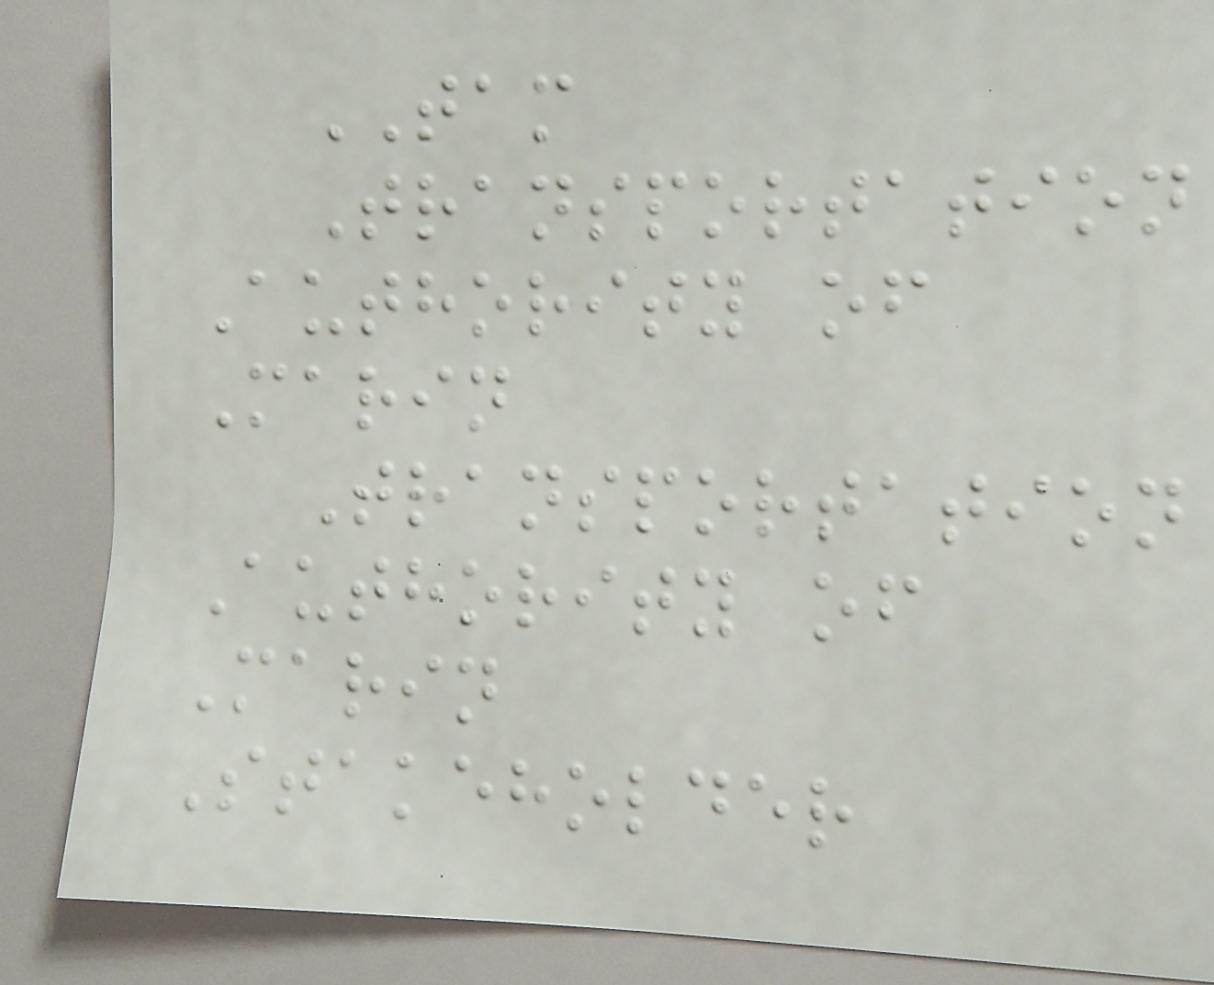TAM
Transportation
Authority of
Marin
Transportation
Authority of
Marin
Stakeholder
